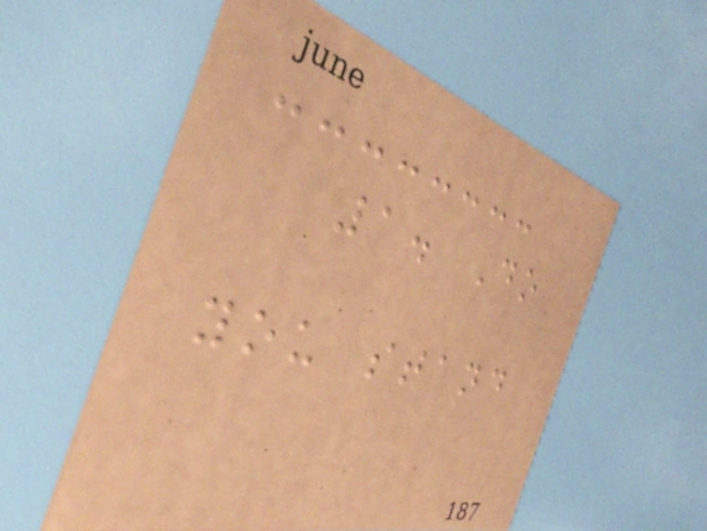1. Do
you stand
